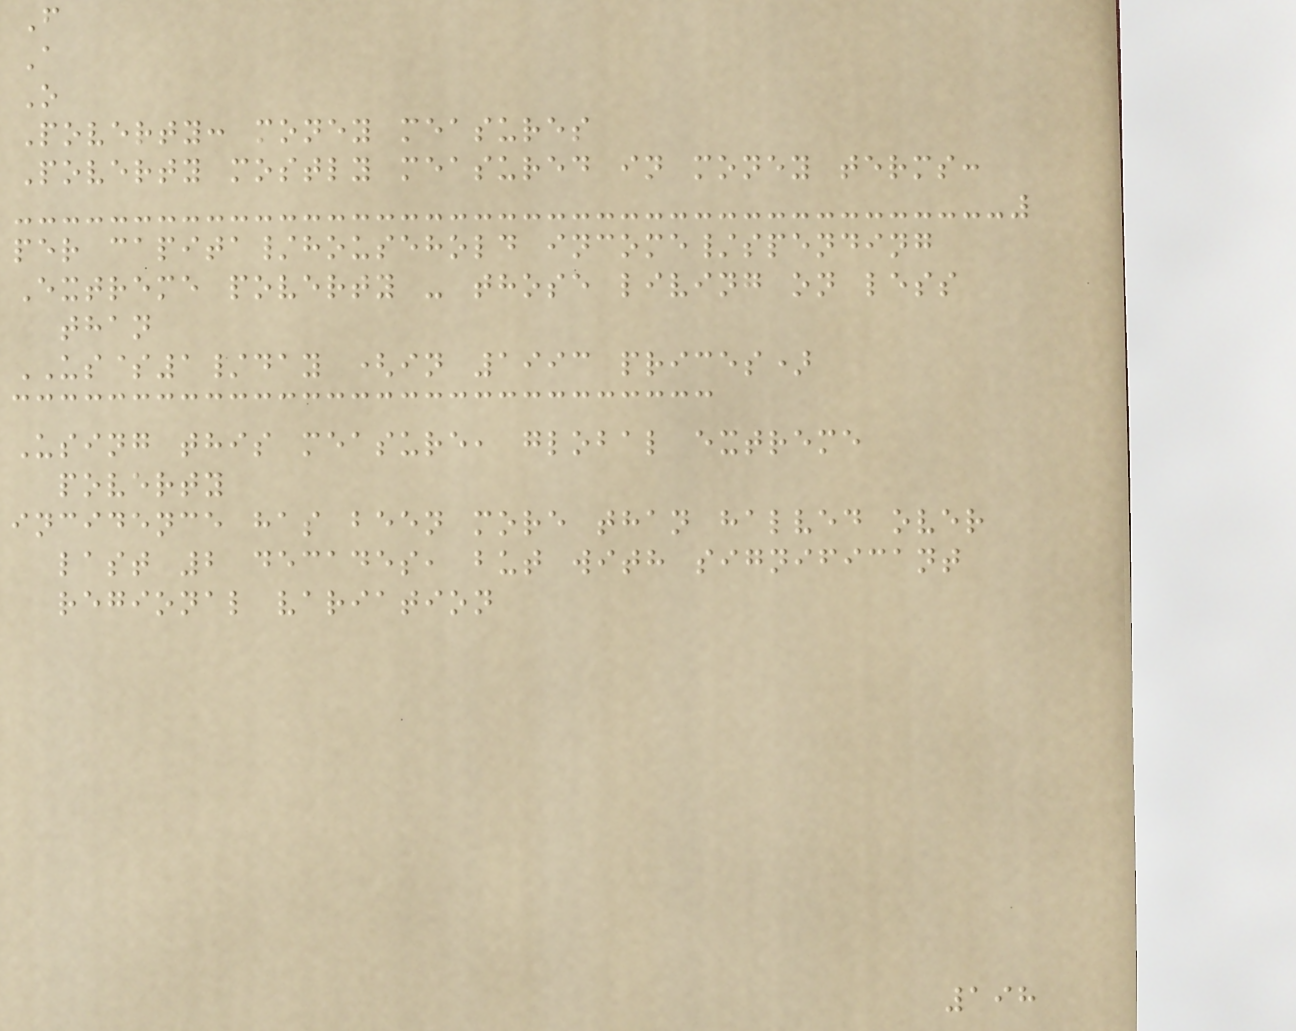F
A
O
Poverty: money measures
Poverty mostly measured in money terms:
per capita/household income/spending
Extreme poverty - those living on less
than
US$1/day (in 1993 prices)
Using this measure, global extreme
poverty
incidence has been more than halved over
last 2 decades, but with significant
regional variation
198
